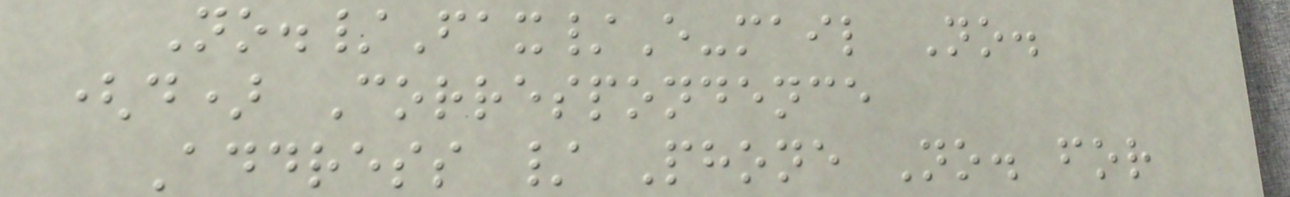No./Fax/E-mail No.
(d) Correspondence
Address / Phone No. for
